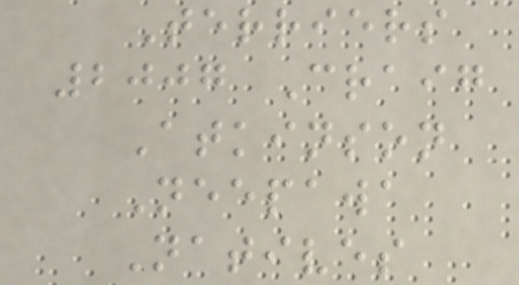Terriers
2007 Craig
Atkinson
Neepawa
Natives
